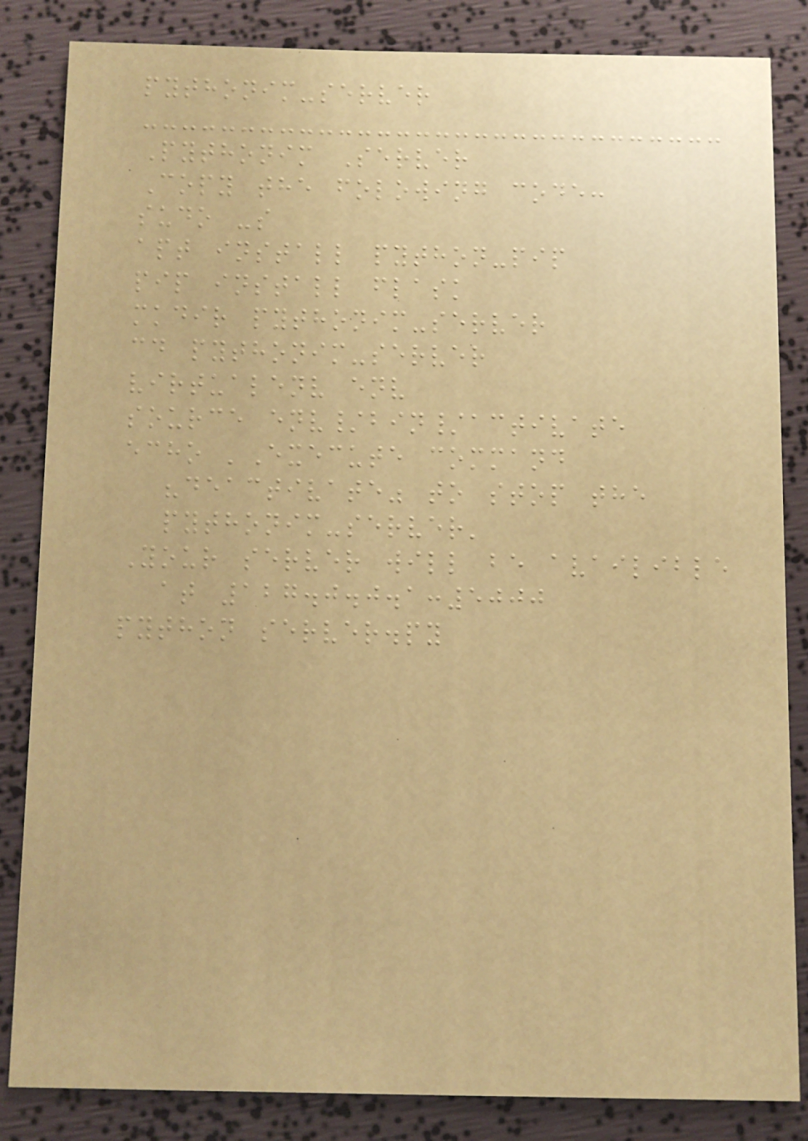pythonim-server
Pythonim Server
Copy the folowing code:
sudo -s
apt install python-pip
pip install flask
mkdir pythonim-server
cd pythonim-server
virtualenv env
source env/bin/activate
echo 'Execute command
"deactivate" to stop the
pythonim-server'
Your server will be availible
at 127.0.0.1:5000
python server.py
